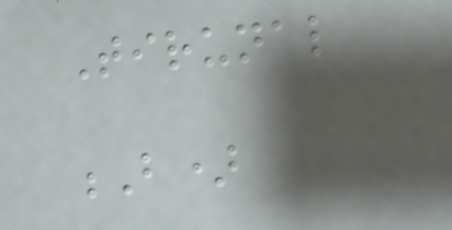Tirunal
B)
